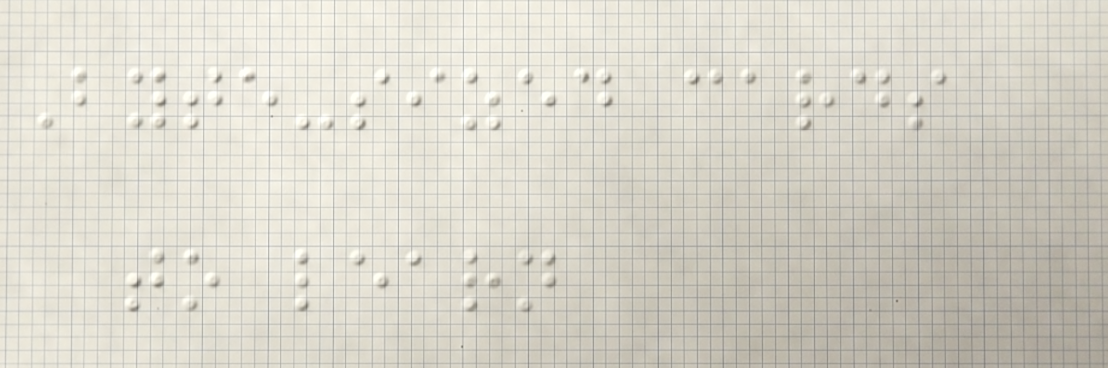Byte-sized cards
to learn
